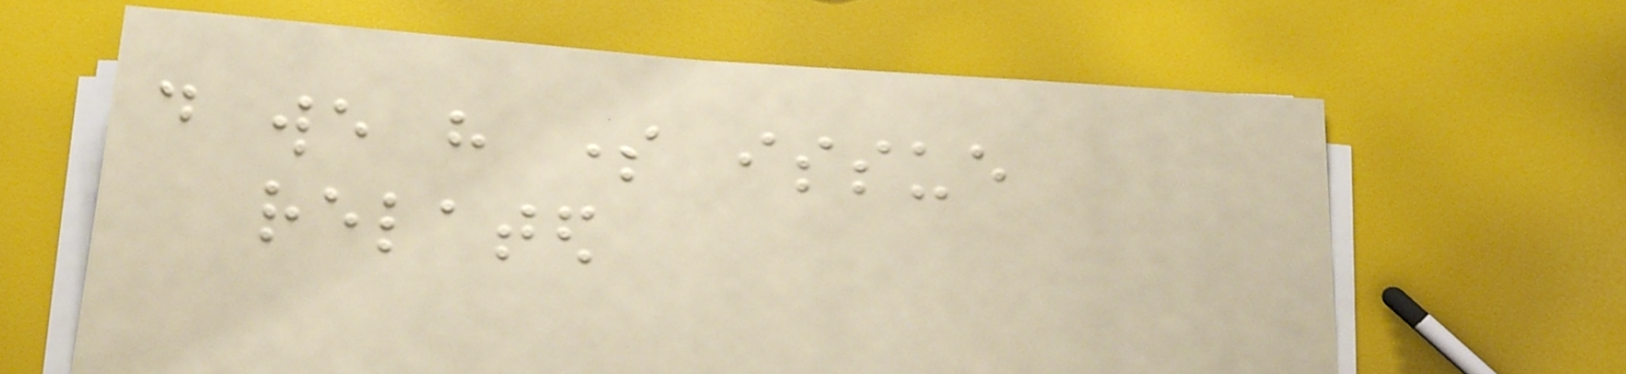do we have some issue
related
